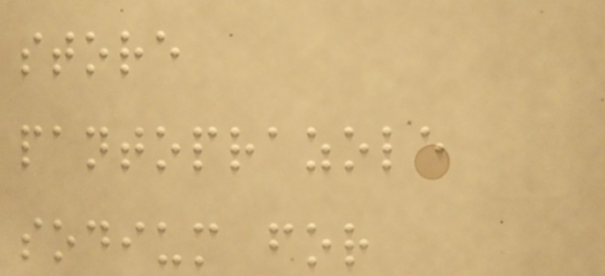store
pantoprazole
sodium for
